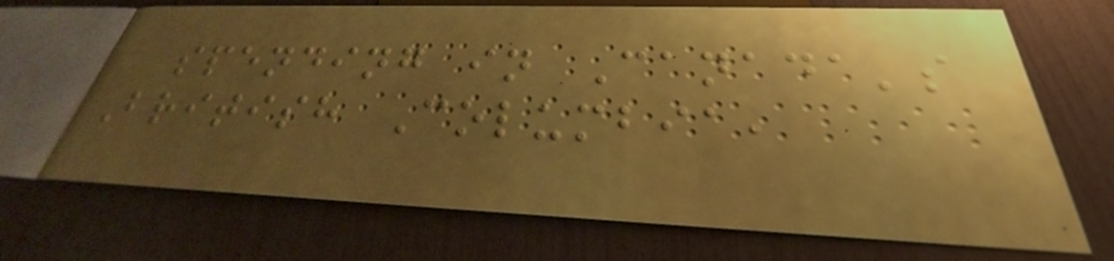spending in Canada's
British Columbia,
